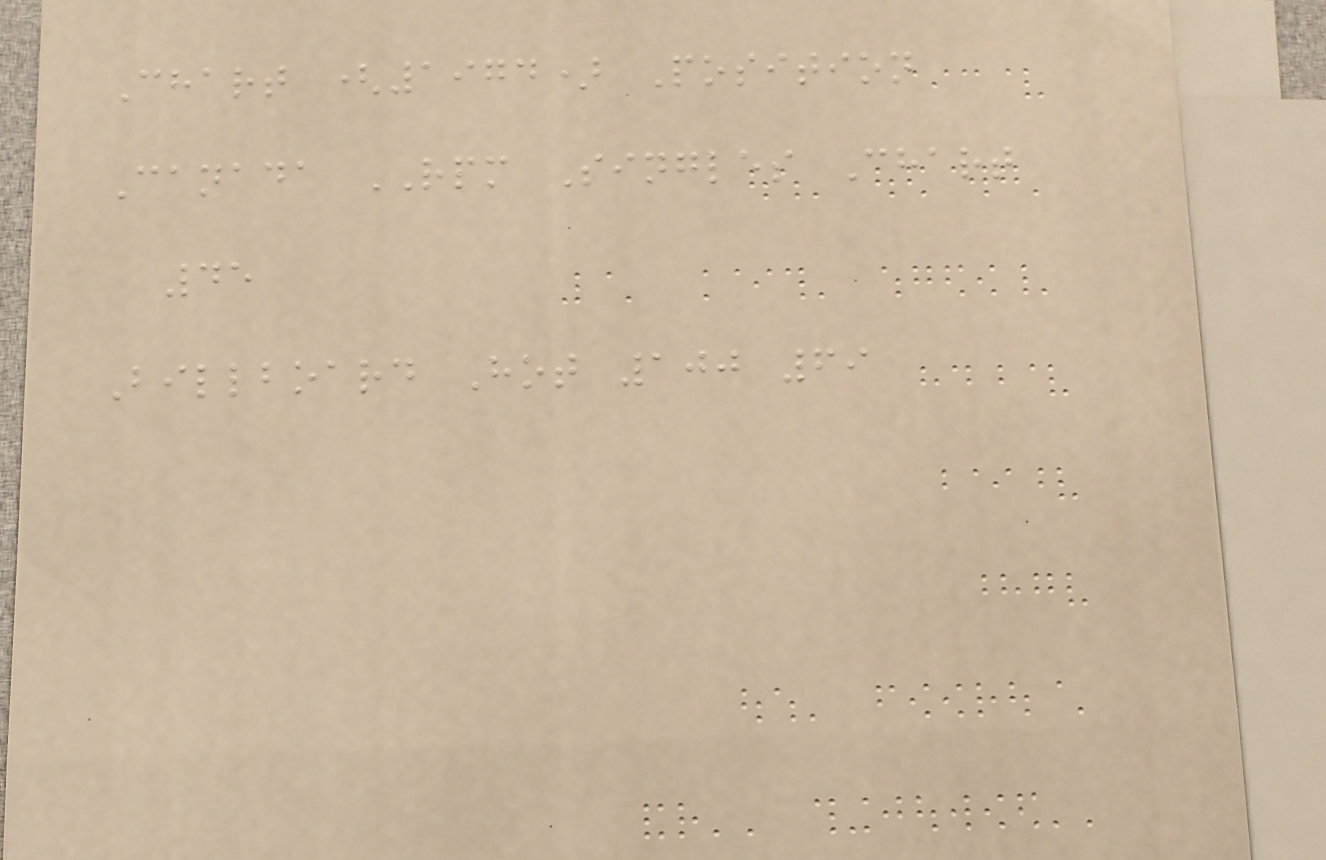Chart (1974) Position
Canada RPM Singles Chart
45
Billboard Hot 100 69
